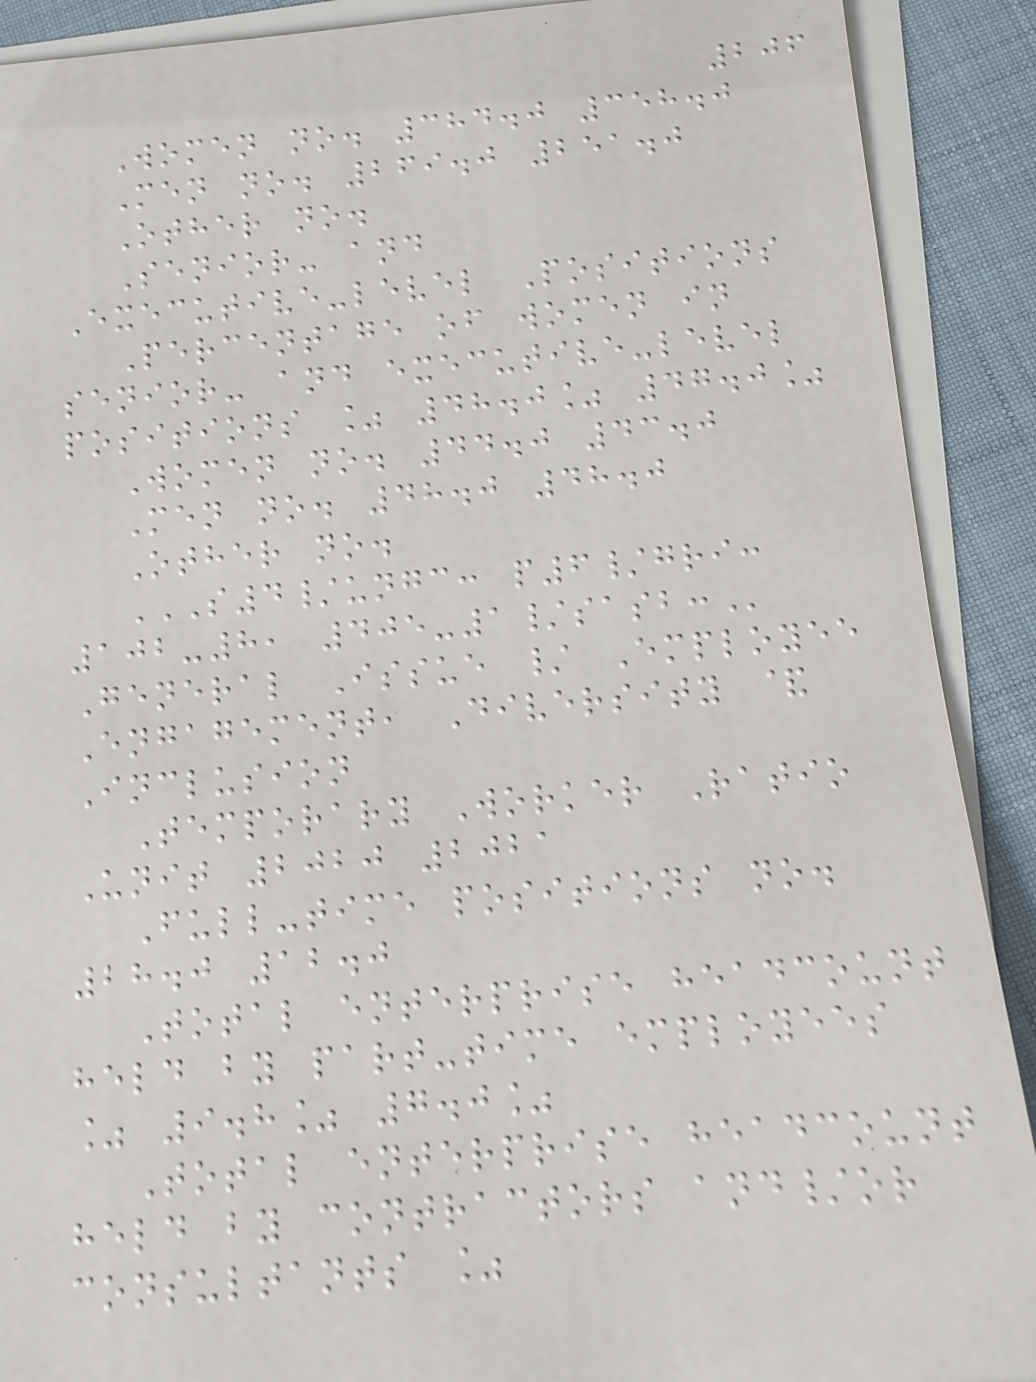206
Women no. 384.0 358.0
Men no. 269.0 251.0
Other no.
Senior- and
Executive-level Positions
Percentage of women in
senior- and executive-level
positions % 48.0% 47.0%
Women no. 44.0 43.0
Men no. 48.0 48.0
Other no.
S4/UNGC: P6/GRI:
102-8, 405-1/SASB:
General Issue / Employee
Engagement, Diversity &
Inclusion
Temporary Worker Ratio
Unit 2020 2021
Full-time positions no.
28.0 12.0
Total enterprise headcount
held by part-time employees
% 9.8% 7.0%
Total enterprise headcount
held by contractors and/or
consultants %
